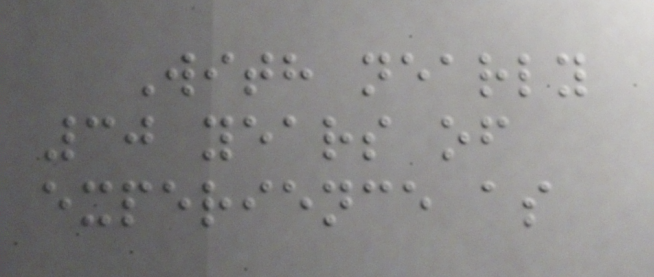With nearly
30 years of
experience as
